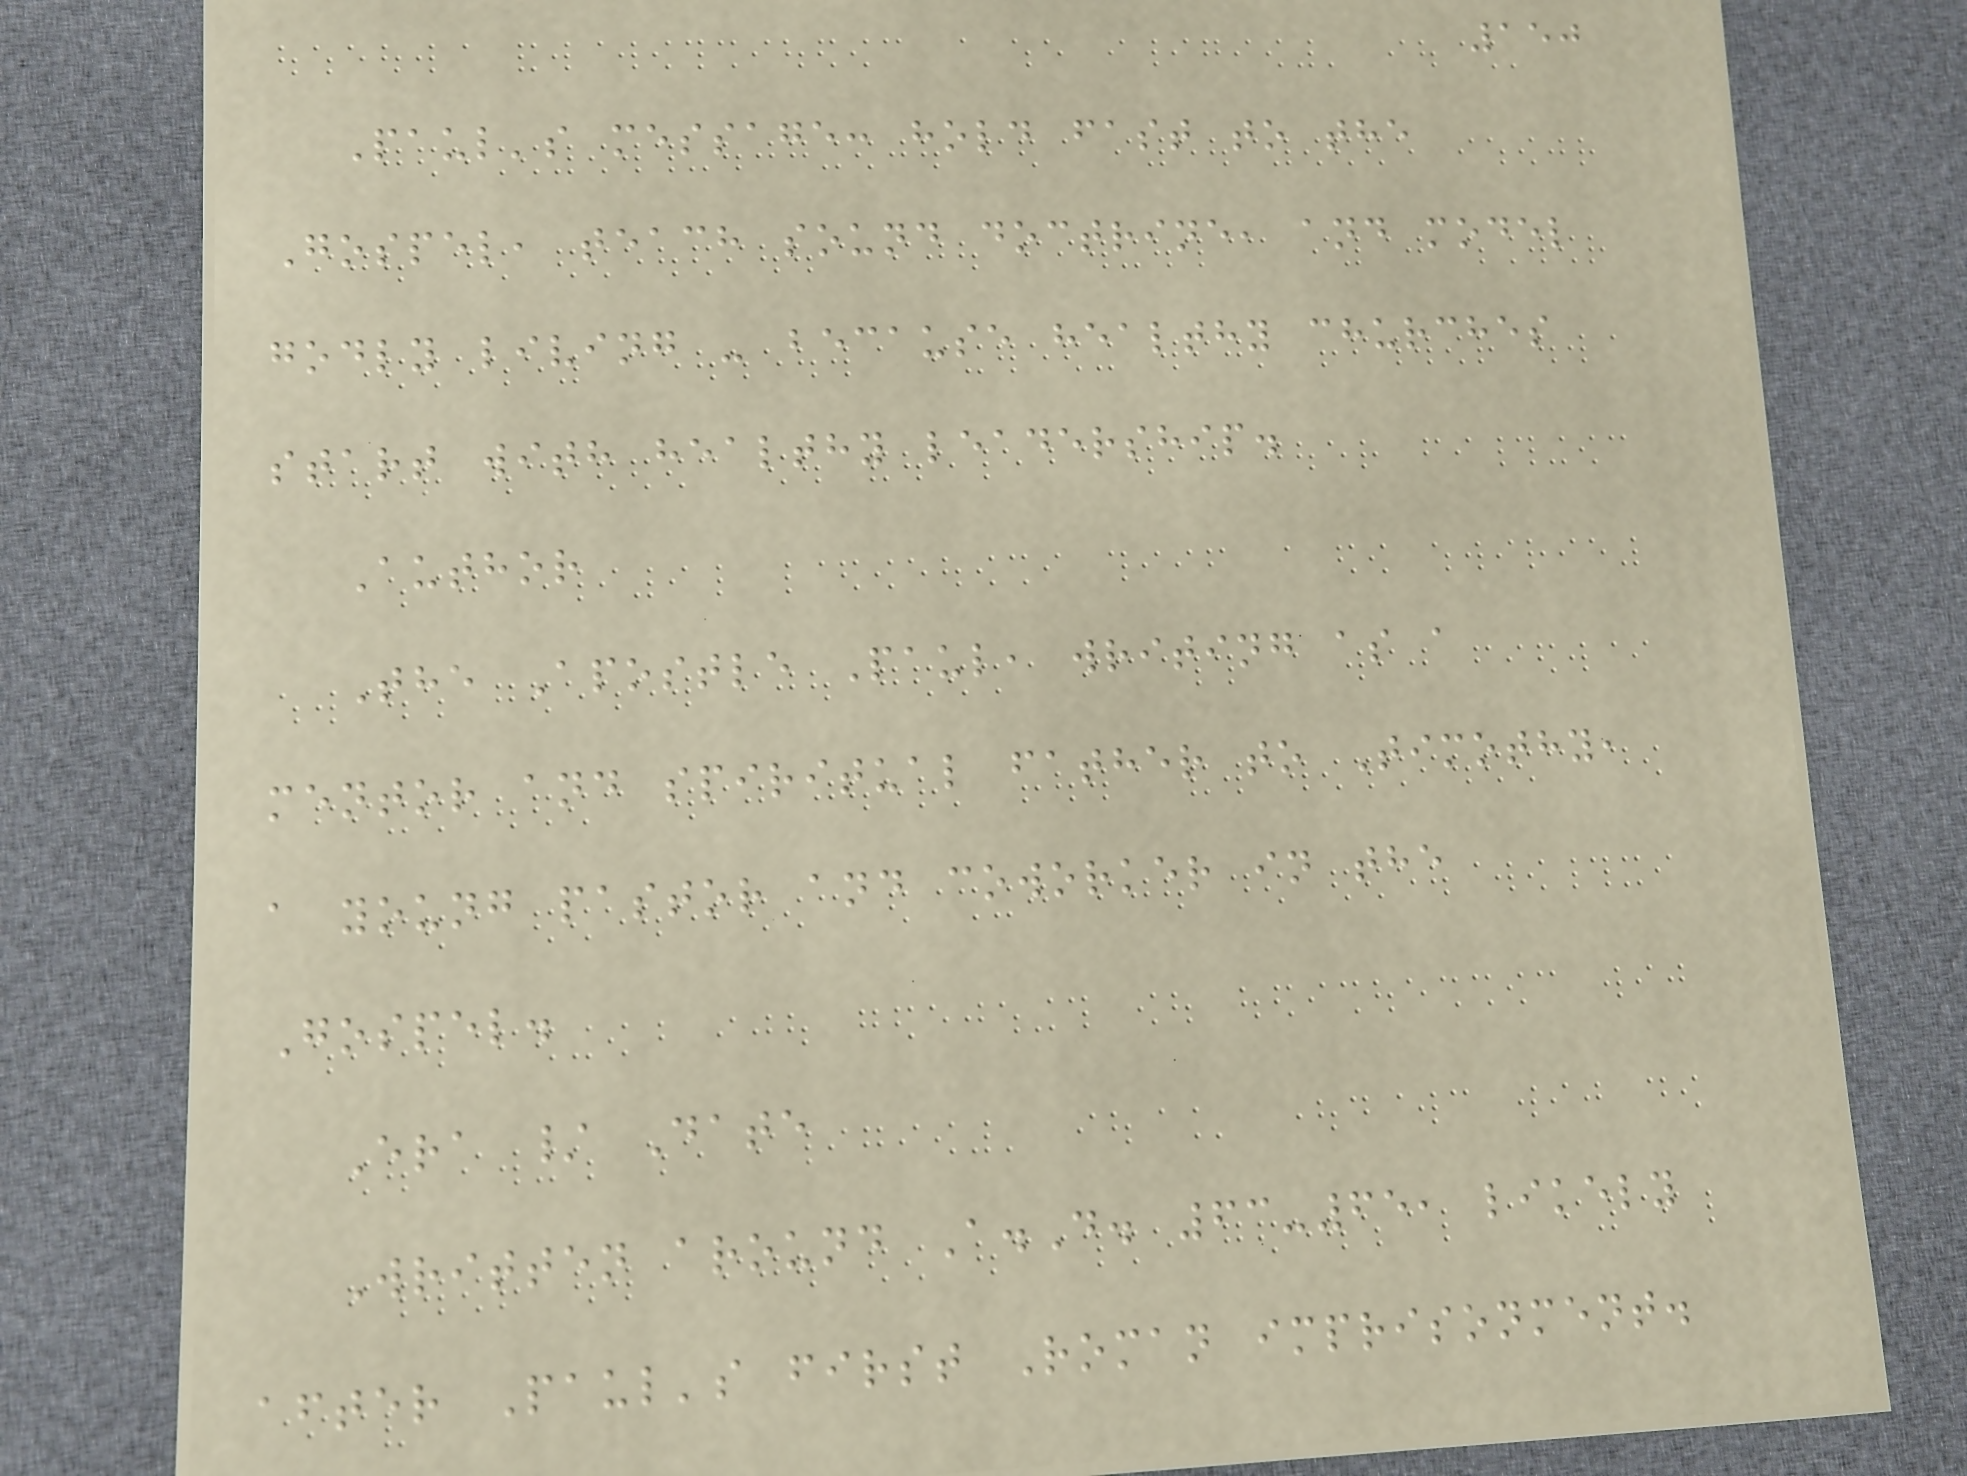150
Paul's message: hold fast to the
Gospel, teach sound doctrine, and model
godly living - because healthy churches
start with healthy leadership.
Author
The Apostle Paul, writing as a
mentor and spiritual father to Timothy,
a young pastor and coworker in the
Gospel.
Era / Date
Written around A.D. 63-65, likely
after Paul's first Roman imprisonment.
